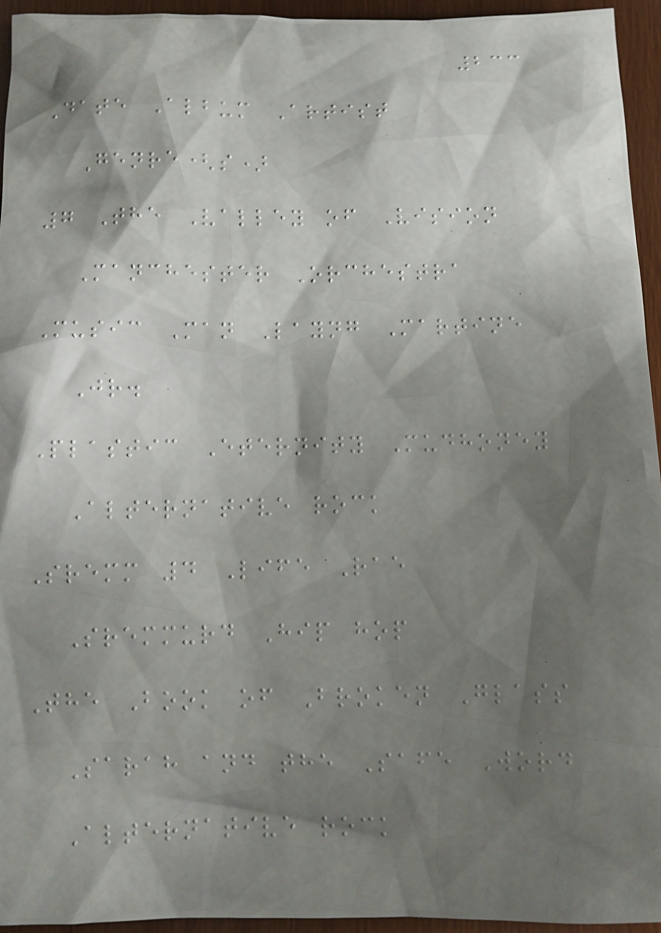233
Date Album Artist
Genre(s)
7 The Valley of Vision
Manchester Orchestra
Music Man Layng Martine
Jr.
Plastic Eternity Mudhoney
Alternative rock
Sremm 4 Life Rae
Sremmurd Hip hop
The Book of Broken Glass
Sarah and the Safe Word
Alternative rock
